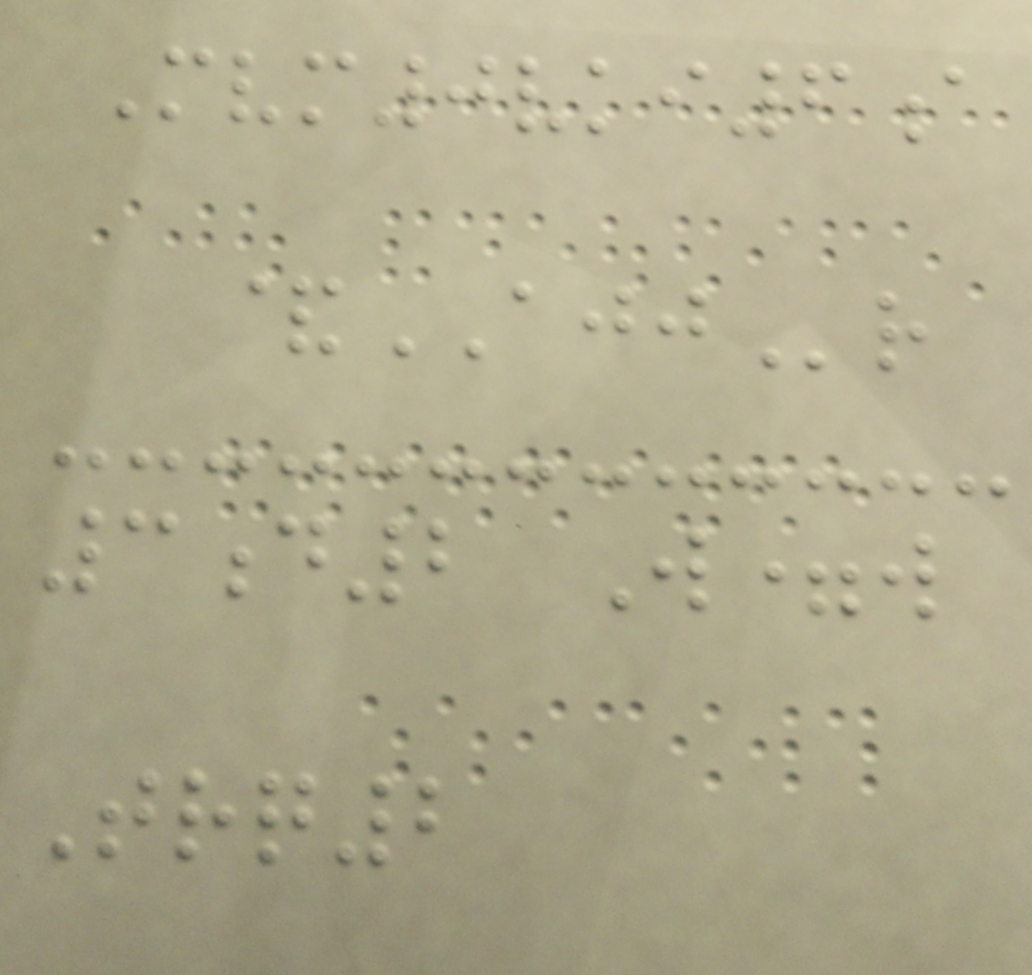Mvm0vki6a
&AJJr
3d2 W=w
Trq2
